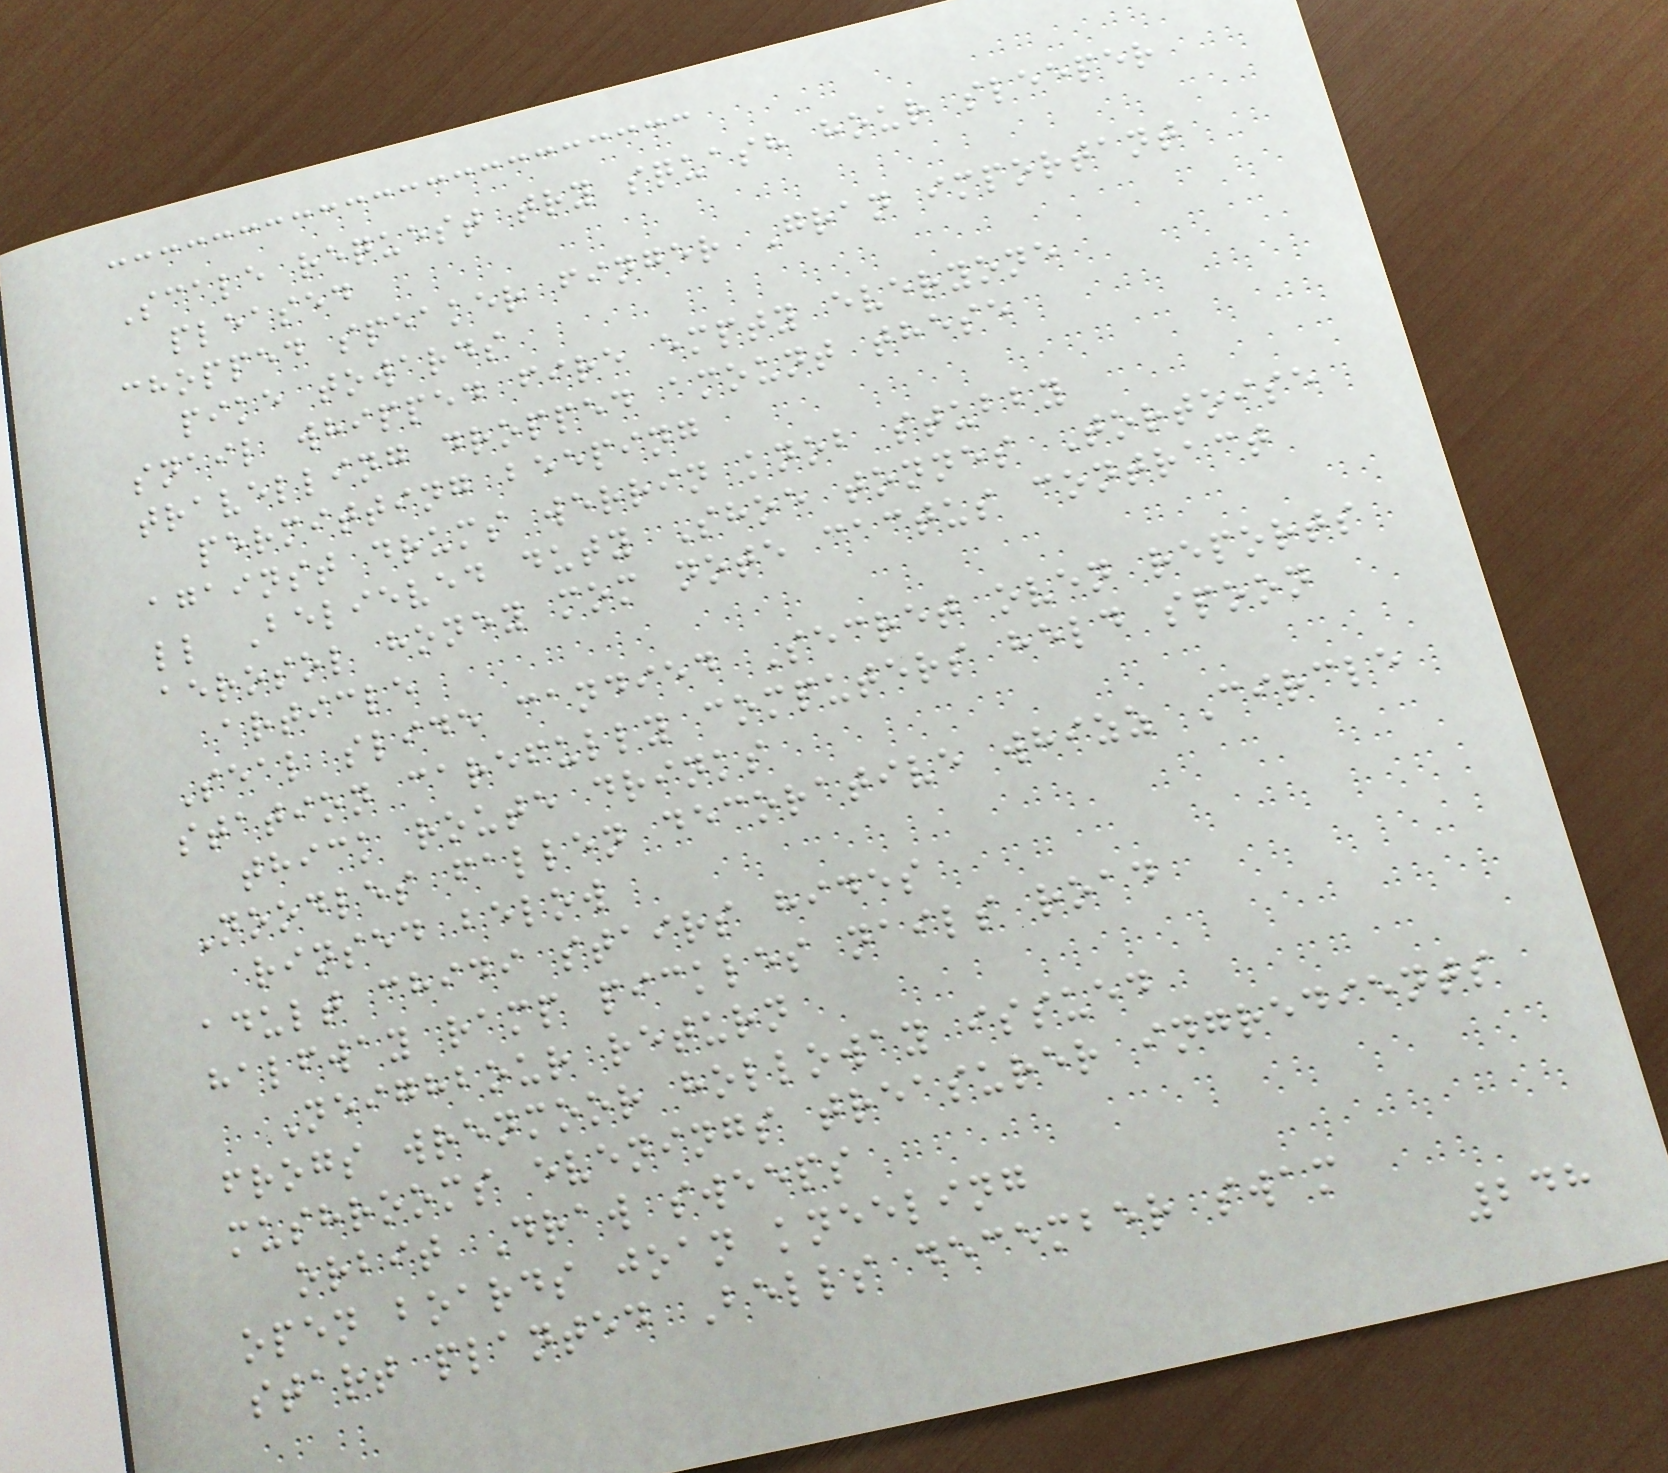Scale request try squash hour sleeper
pleased
chopped speaker finger Gran important
pike towards
snail whipped fire empty everyone
travelling dropped amount these
permitting beeping
against drums werrin knob stubby
ll Believed duty Shoe tonnes Tortoise
aerosol honey mom note cactus contract
article
Seal slide candied Secret oven reports
station carefully computers held spoon
thick route drinks
Noodles fallen decorative whizz Circle
rinsed below
adult chidi stairs hides
halfway ramp pickles nails road
Neighbour return
frogs wrenmoor holloway issued
mushrooms evenings treasurer ingredients
orbit Draw sweeps
open boards joan kneeling
start planted Bells december swam
248
